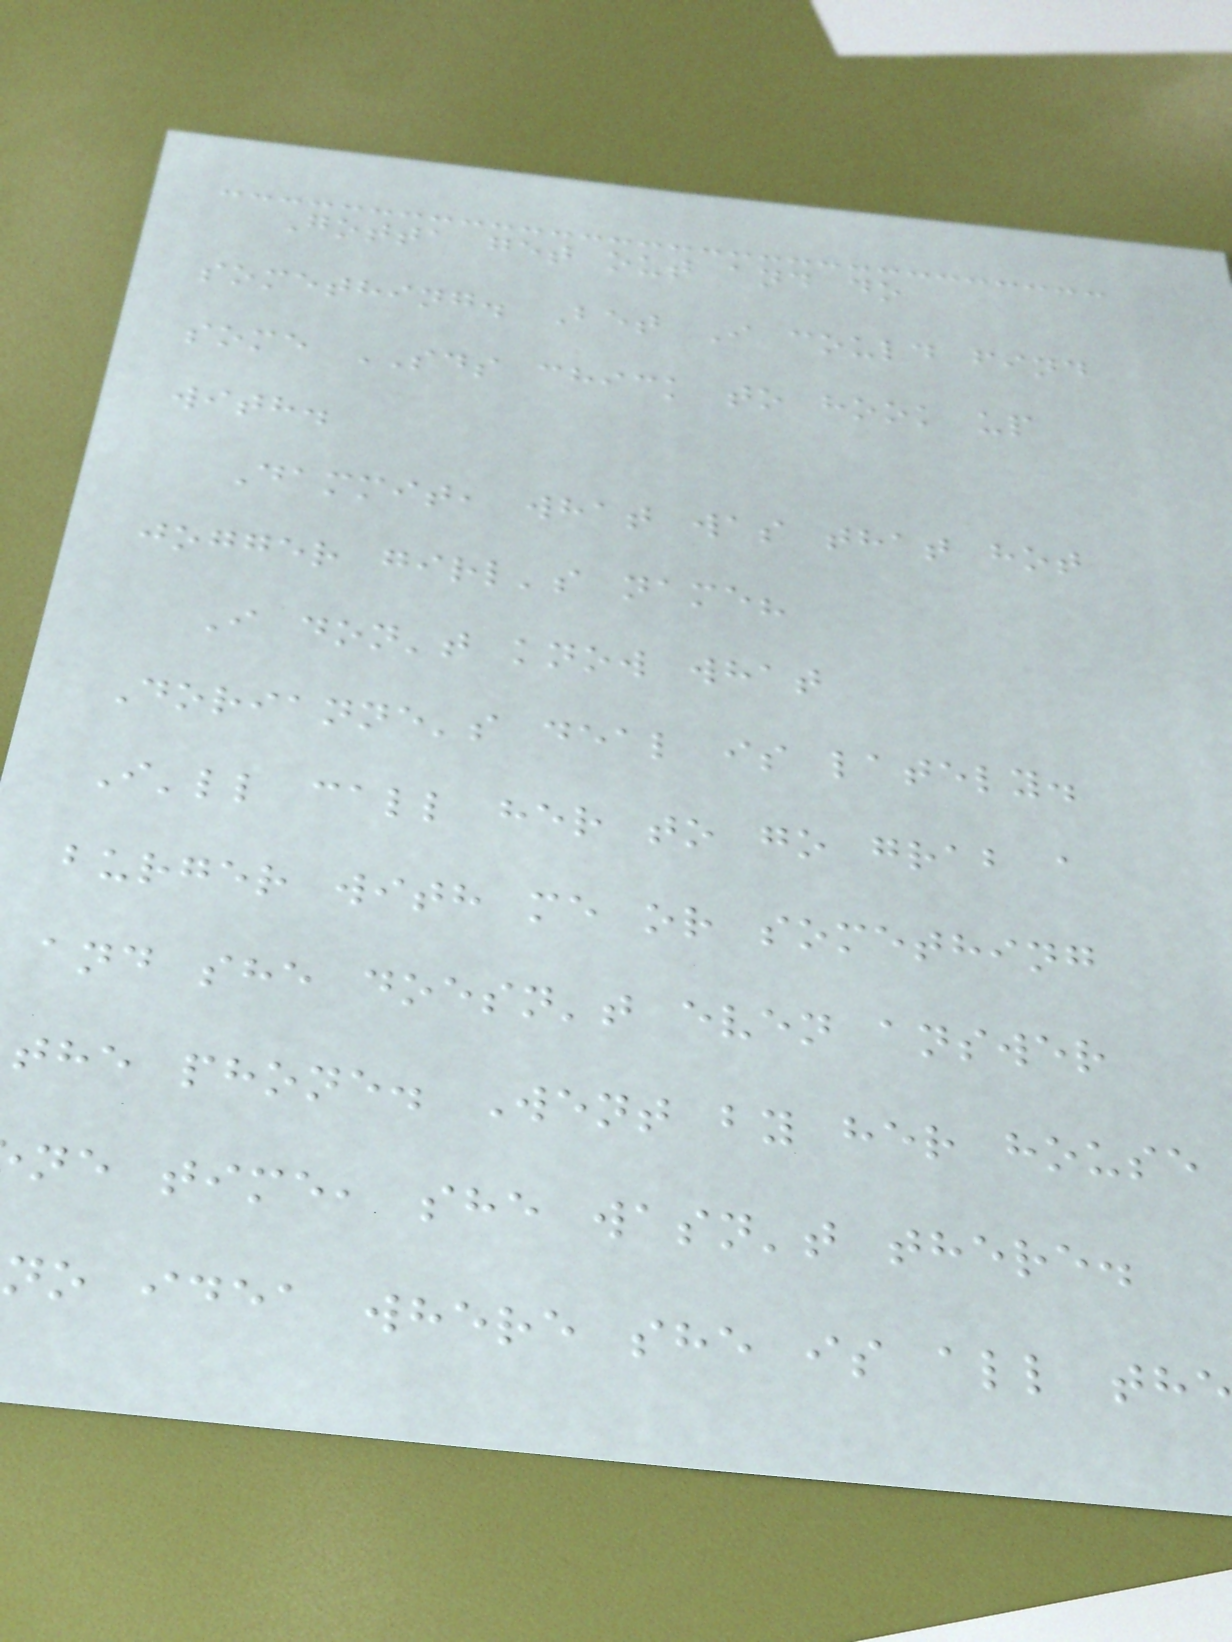Gotta get out and do
something. Bet I could find
some SDS chick to hook up
with.
Dammit, what was that hot
jogger girl's name?
I don't know what
Dorianne's deal is lately.
I'll call her to go grab a
burger with me or something
and she doesn't even answer
the phone. Went by her house
ne time, she wasn't there.
no idea where she is all th
